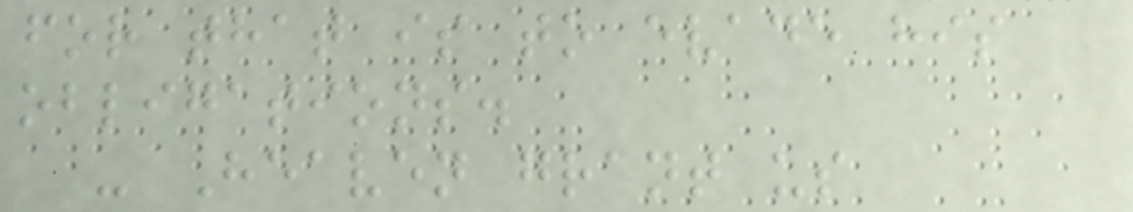for that is to evade his
obligations.
- Heaven grant us
